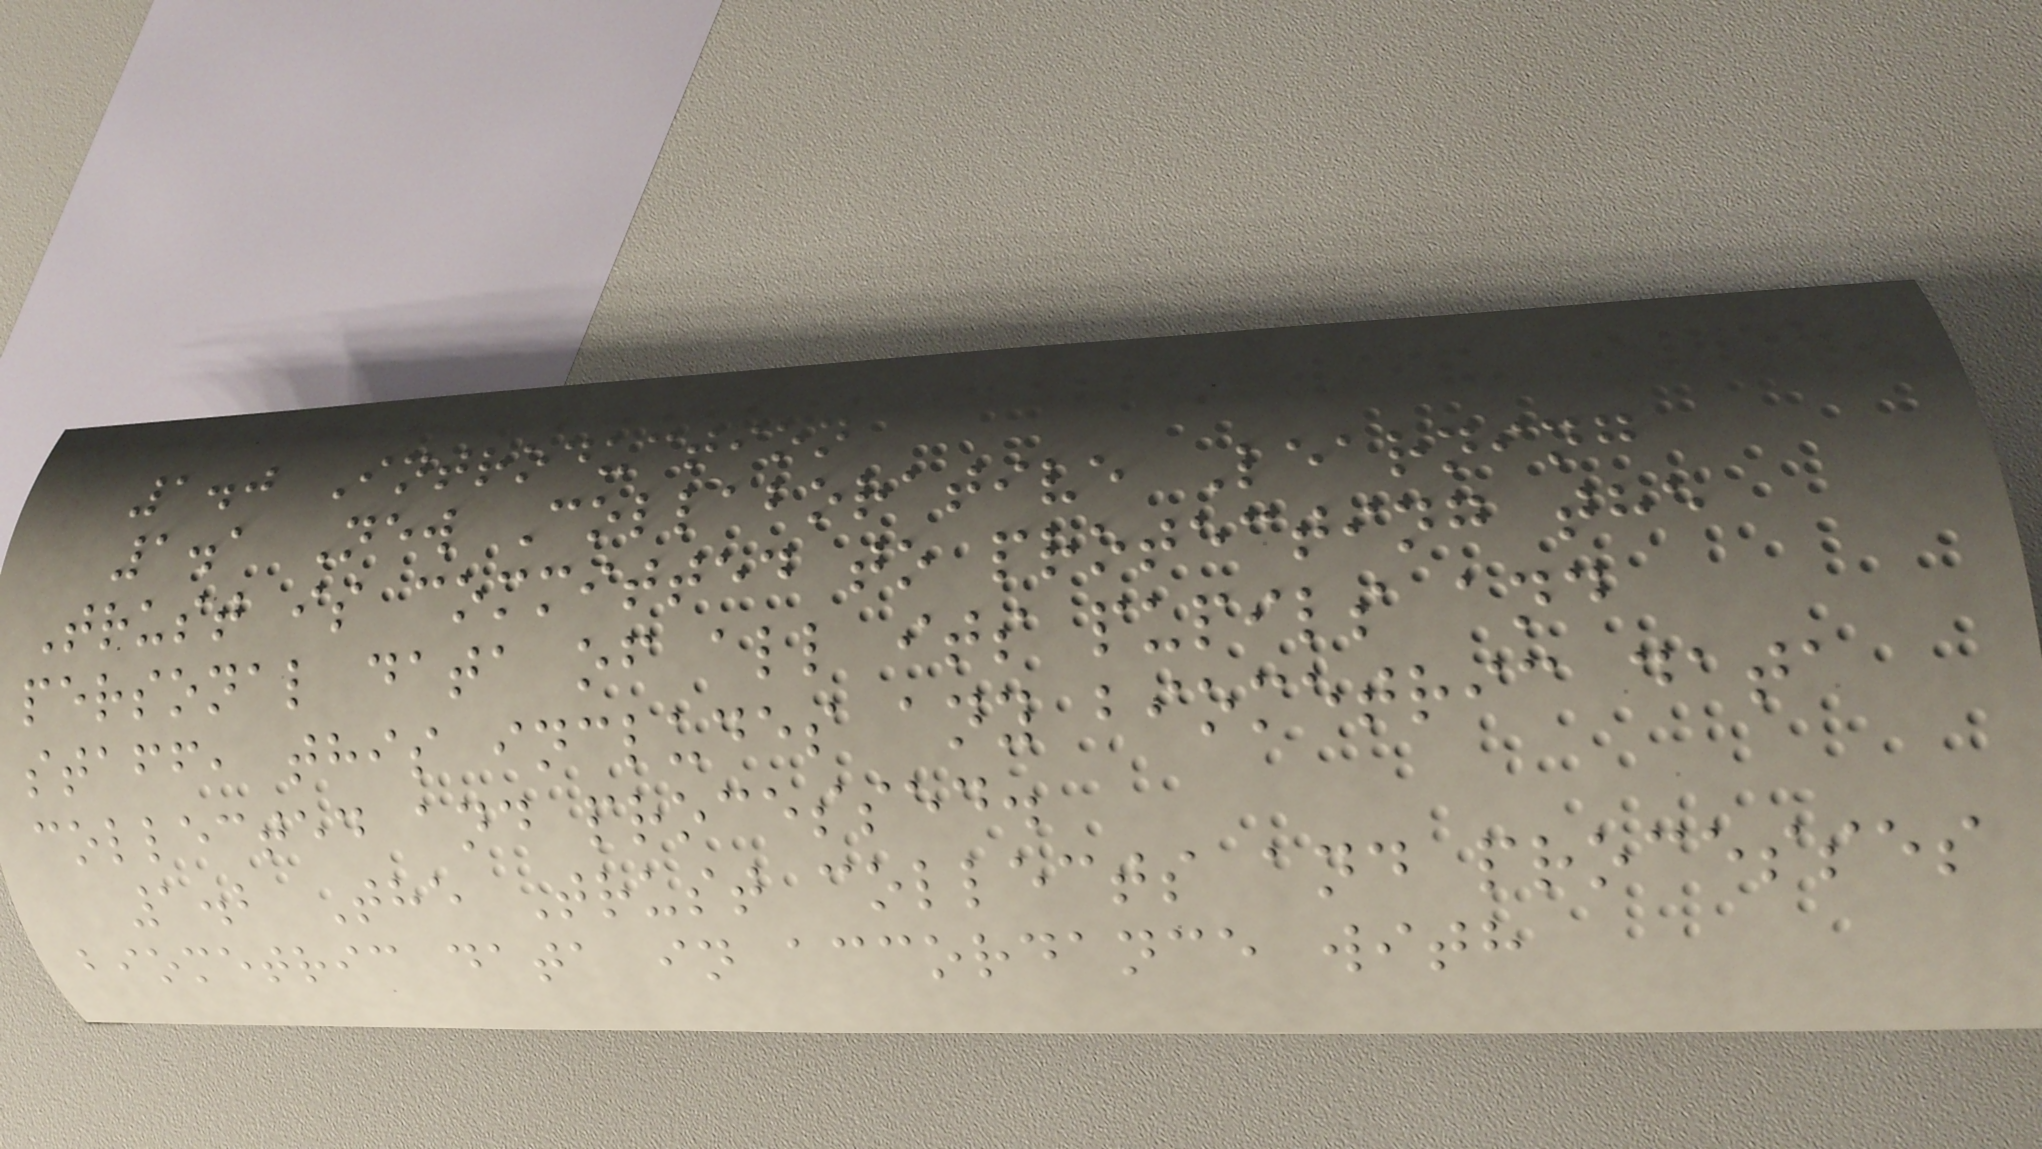1.0 Introduction
1.1 New Collaborative Learning
Trust is committed to protecting the
personal data of all its pupils and
staff, this includes any biometric data
collected and processed.
1.2 The Trust collects and processes
biometric data in accordance with
